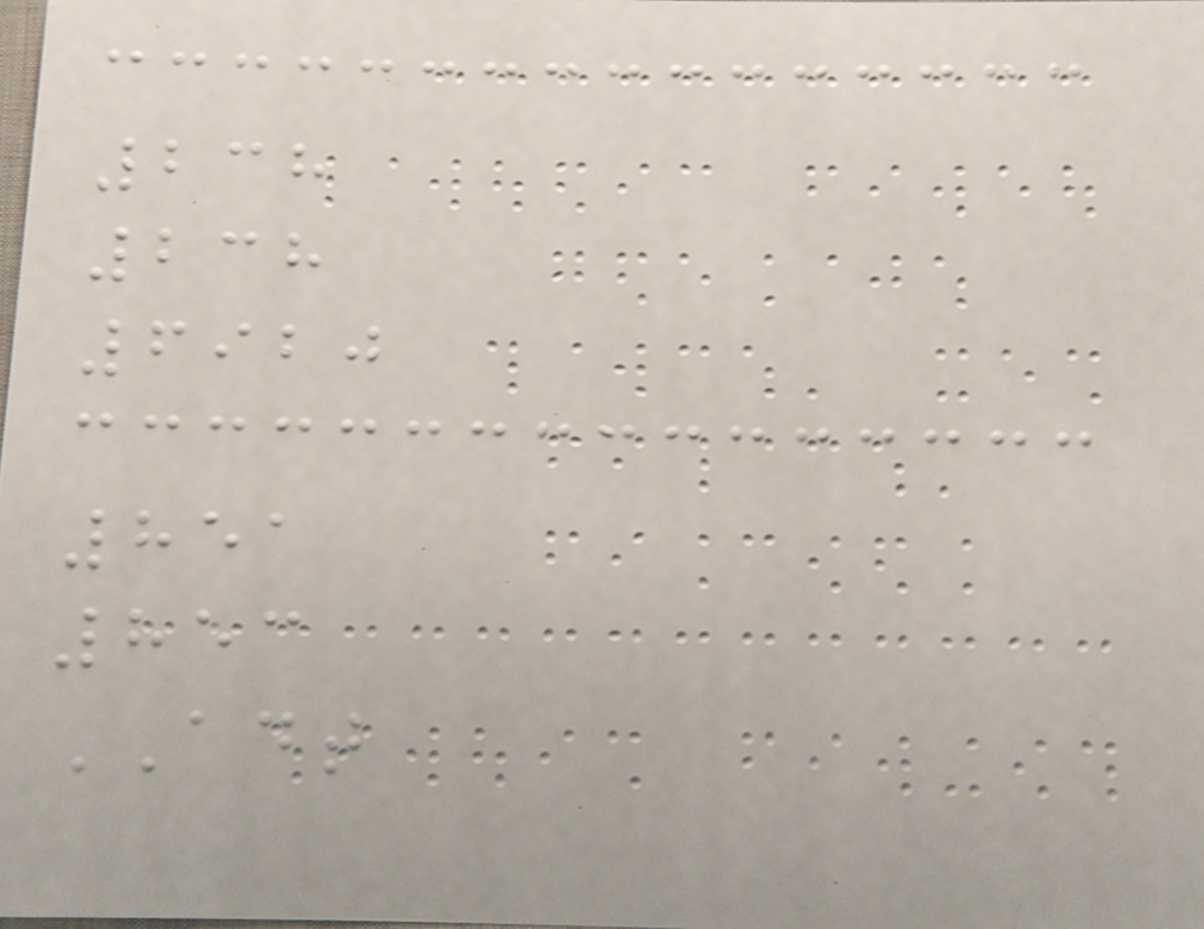238
238
6920
851
853
ADT
